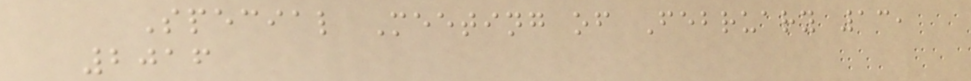Special Meeting of February 13,
2016
